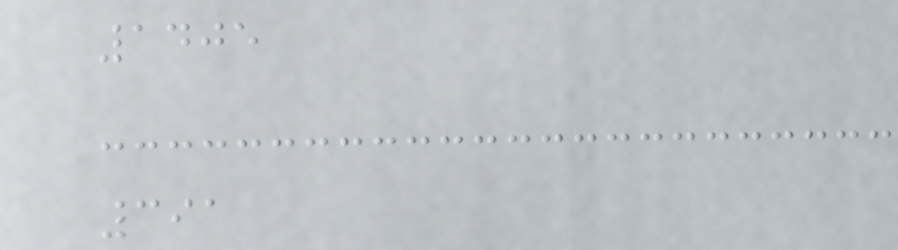1405
391
